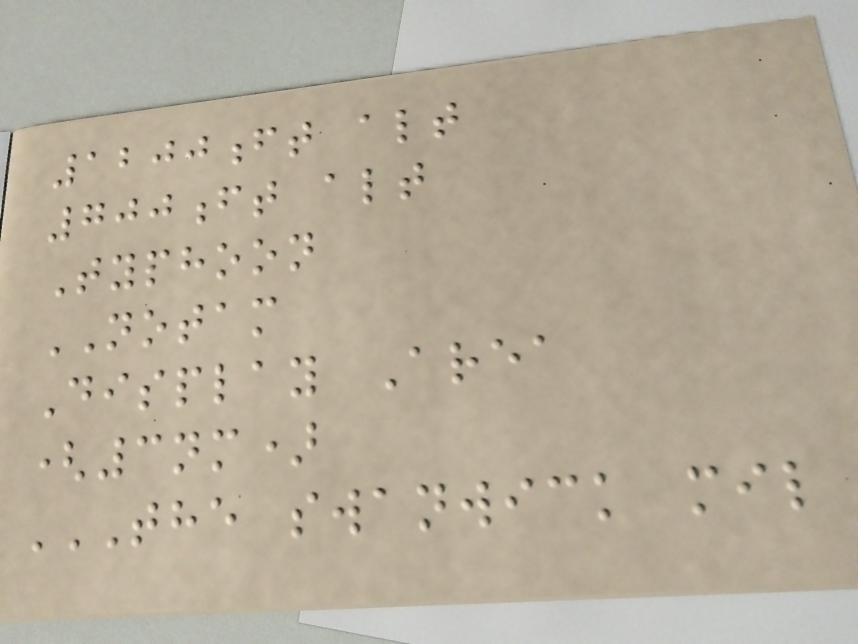1200ft alt
700ft alt
Typhoon
NOTAM
Display Area
(3nm)
THE SWANWICK MIL
